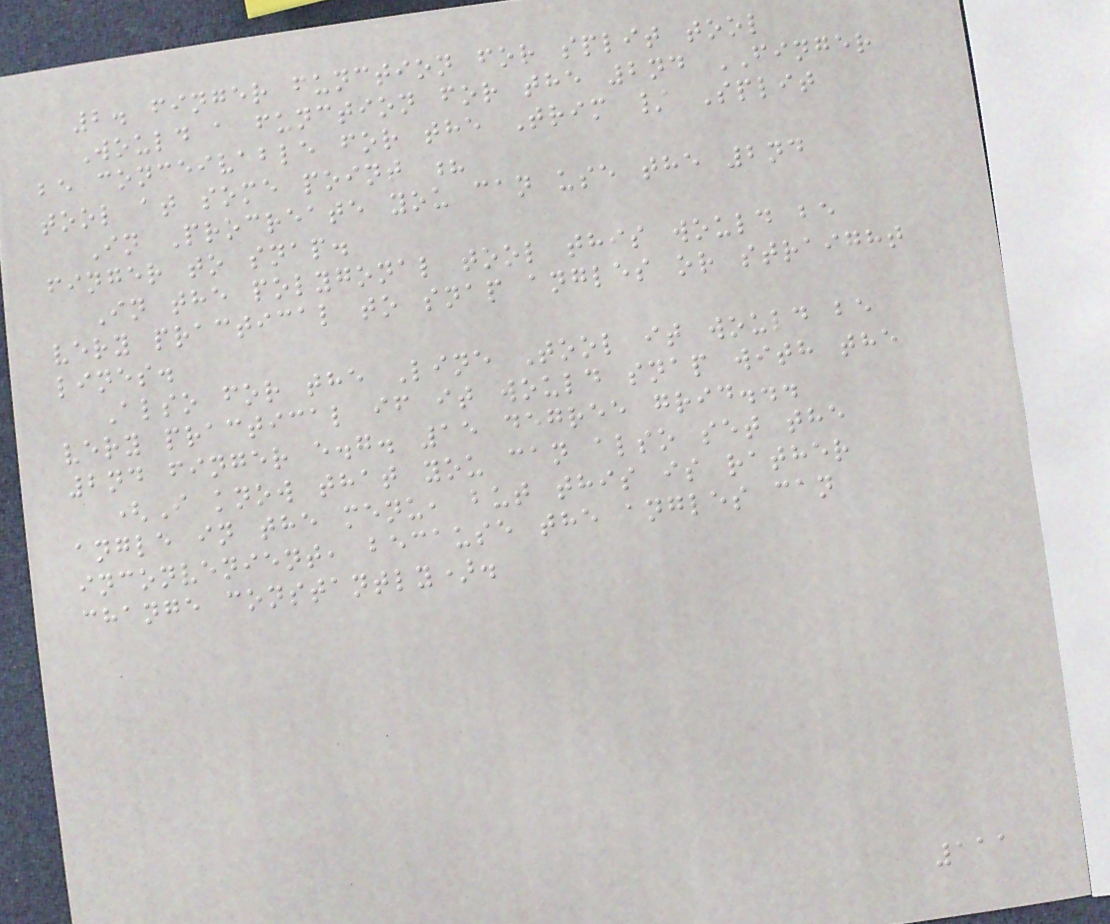2. finger function for split tool
Would a function for the 2nd FINGER
be conceivable for the Trim / Split
tool at some point ?
In Procreate you can use the 2nd
finger to snap.
In the polygonal tool this would be
very practical to snap angles or straight
lines.
Also for the Line Tool it would be
very practical if it would snap with the
2nd finger e.g. 15 degree grid...
(I know that you can also set the
angle in the menu, but this is rather
inconvenient, because the angles can
change constantly).
111
